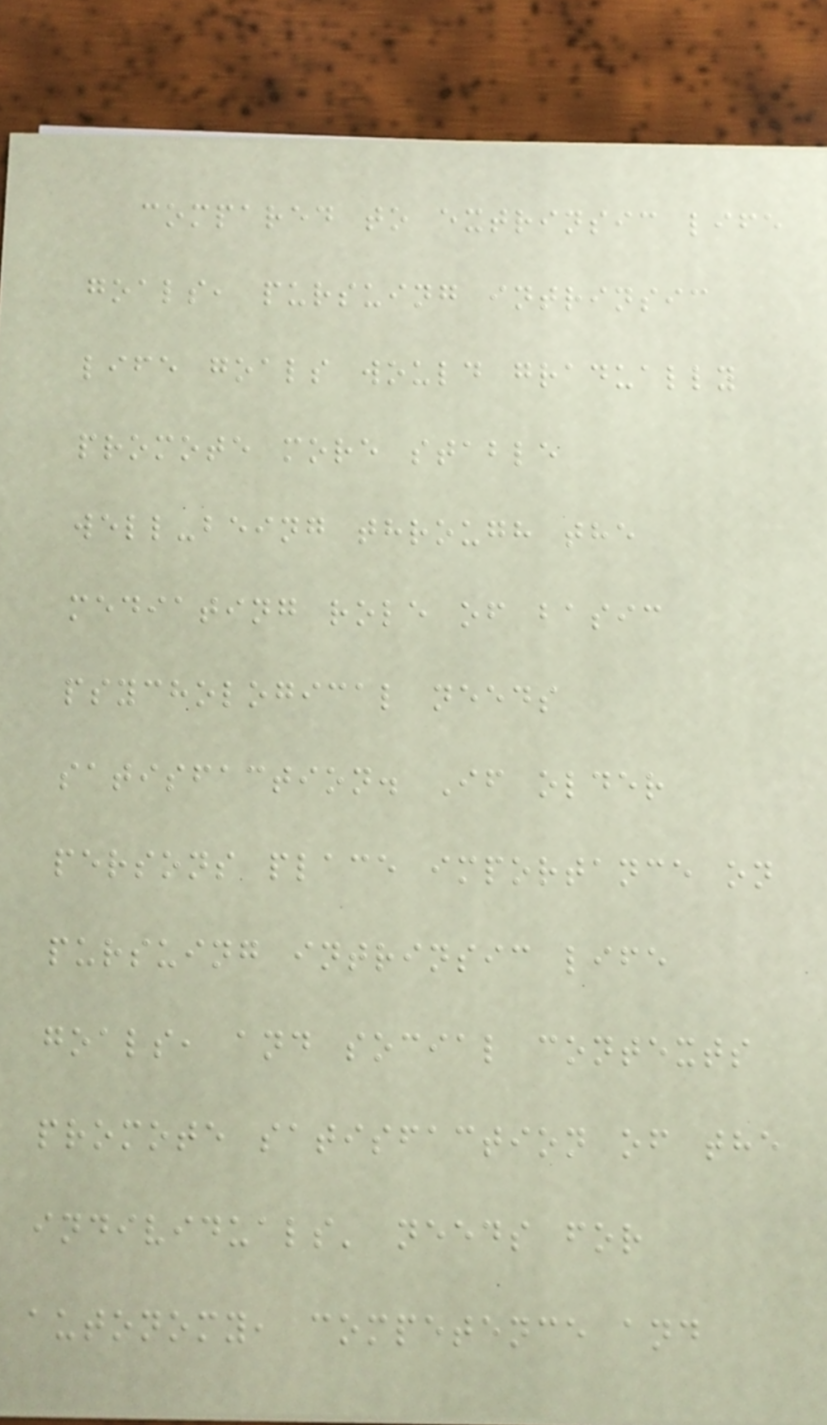compared to extrinsic life
goals, pursuing intrinsic
life goals would gradually
promote more stable
well-being through the
mediating role of basic
psychological needs
satisfaction. If older
persons place importance on
pursuing intrinsic life
goals, and social contexts
promote satisfaction of the
individuals' needs for
autonomy, competence and
